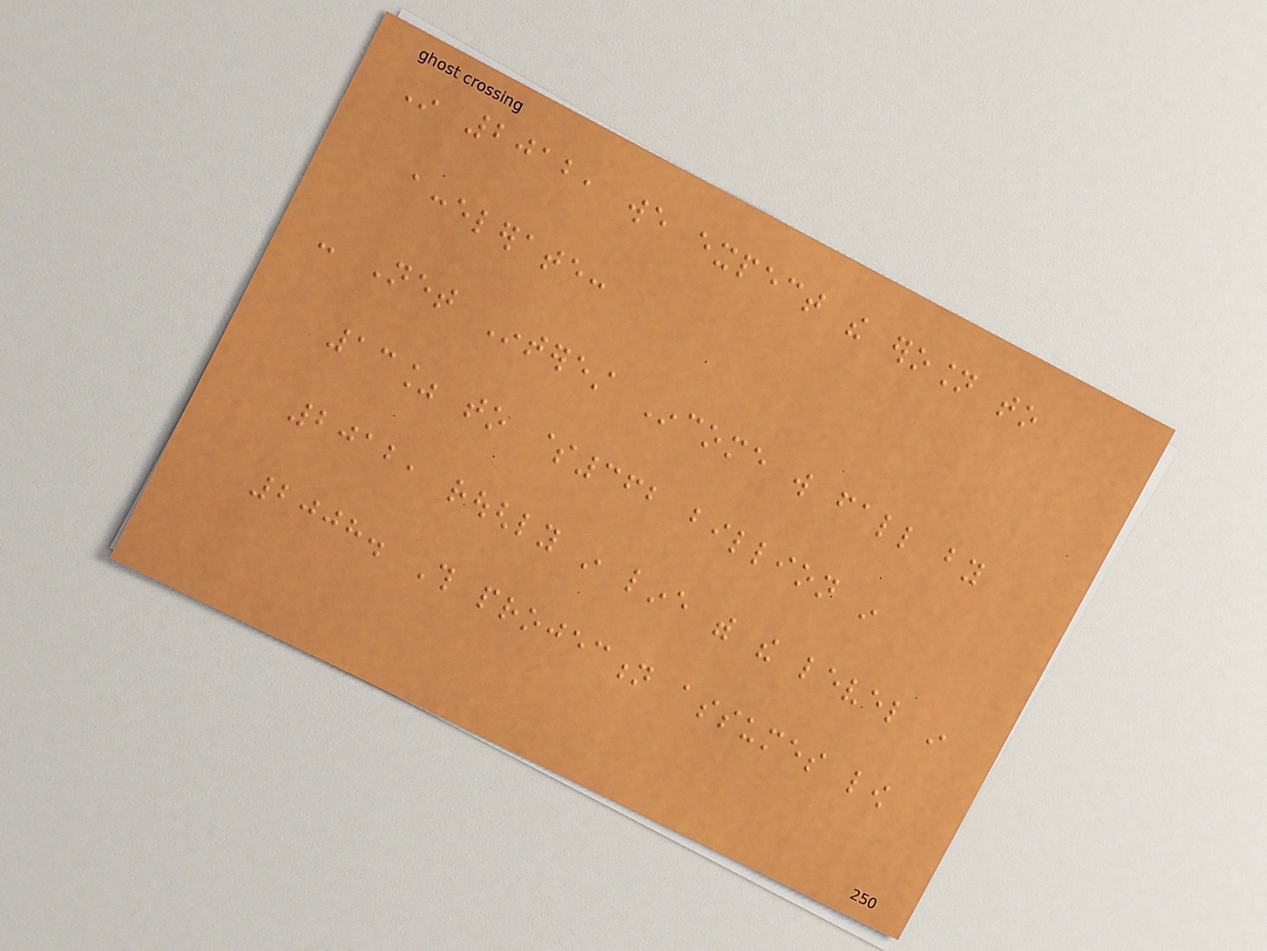In 2012, we expect the erosion to
accelerate:
- Net Interest Income will fall by
13% to $362 billion in
2012, roughly in line with the level in
2008. This projection assumes low
